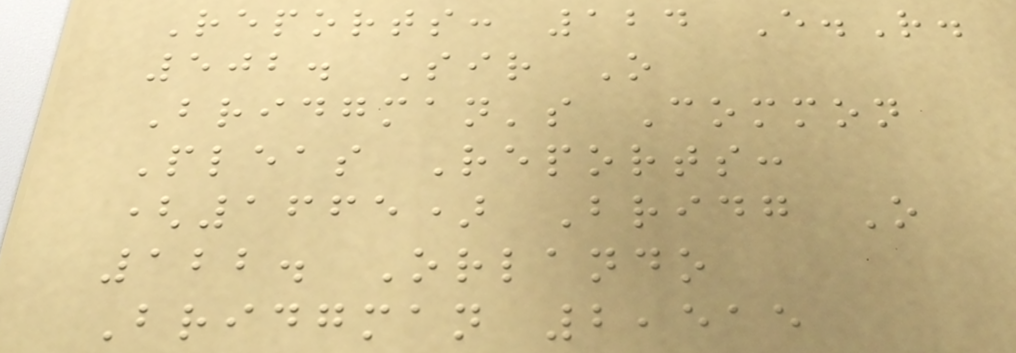Reports: 124 E.R.
502. Sir O
Bridgman's Common
Pleas Reports:
(1665) Bridg O
122. Orlando
Bridgman 2,515
